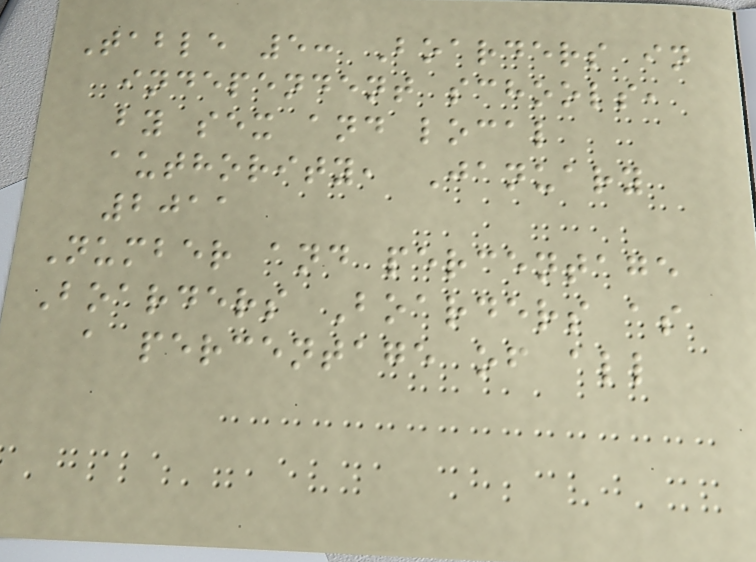Table 5: Boarders in
independent schools,
by sex and local
authority, January
2011
Number and percentage
Boarders Boarders as
a percentage of all
